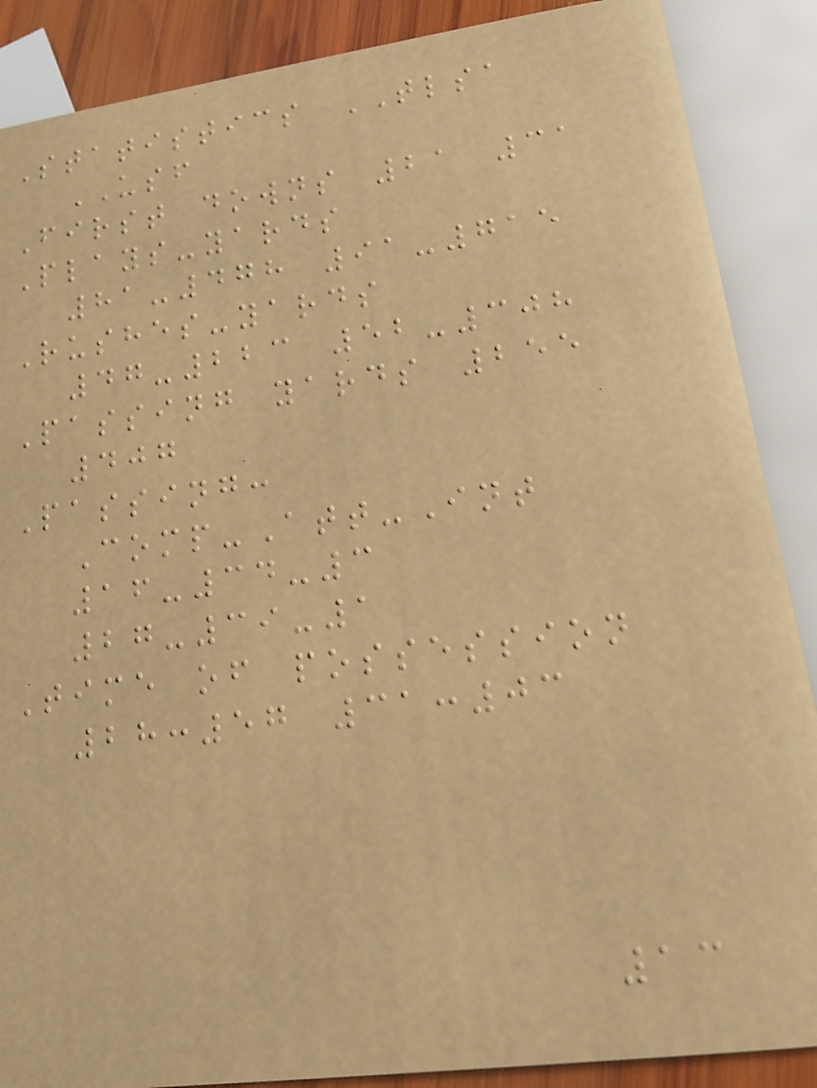Statistics TLSA
USF
First downs 21 31
Plays-yards
81-478 91-715
Rushes-yards
47-223 52-308
Passing yards 255
407
Passing:
Comp-Att-Int
16-34-3
27-39-1
Time of possession
28:57 31:03
13
